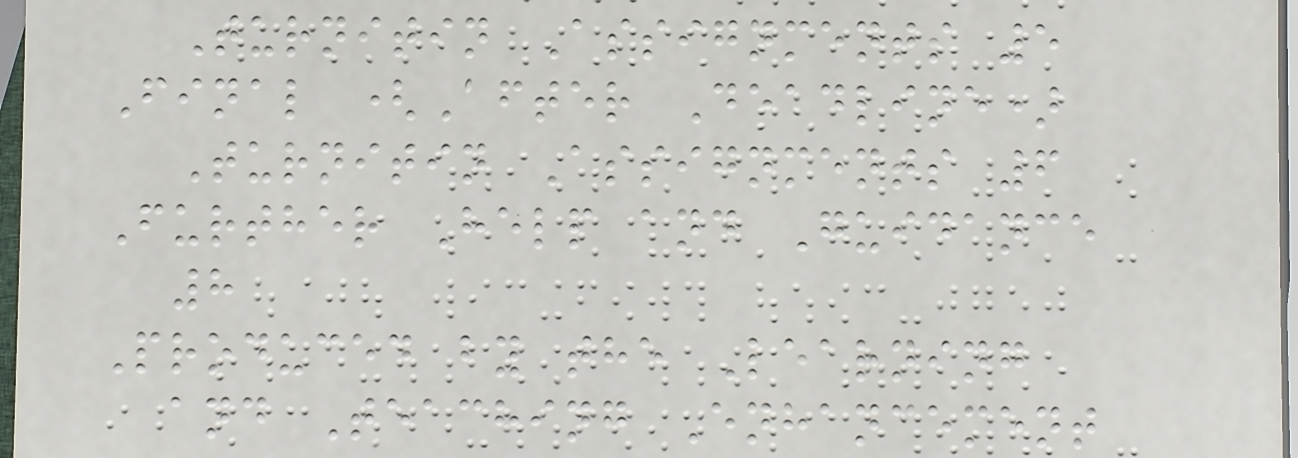Turnitin Assignments 5
Final (After Deadline)
Turnitin Assignments 6
Further Help and Guidance
8
Produced by the Learning
and Teaching Enhancement
